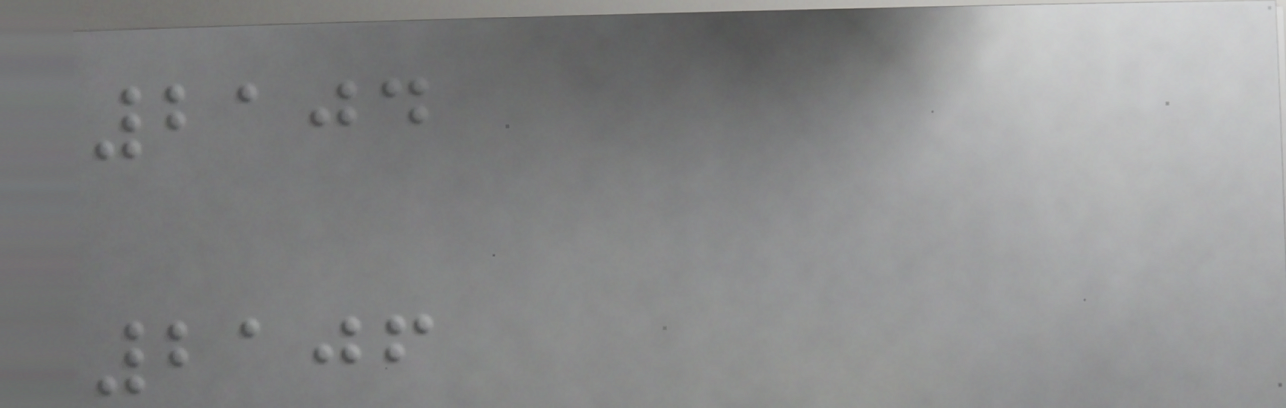2104
2106
